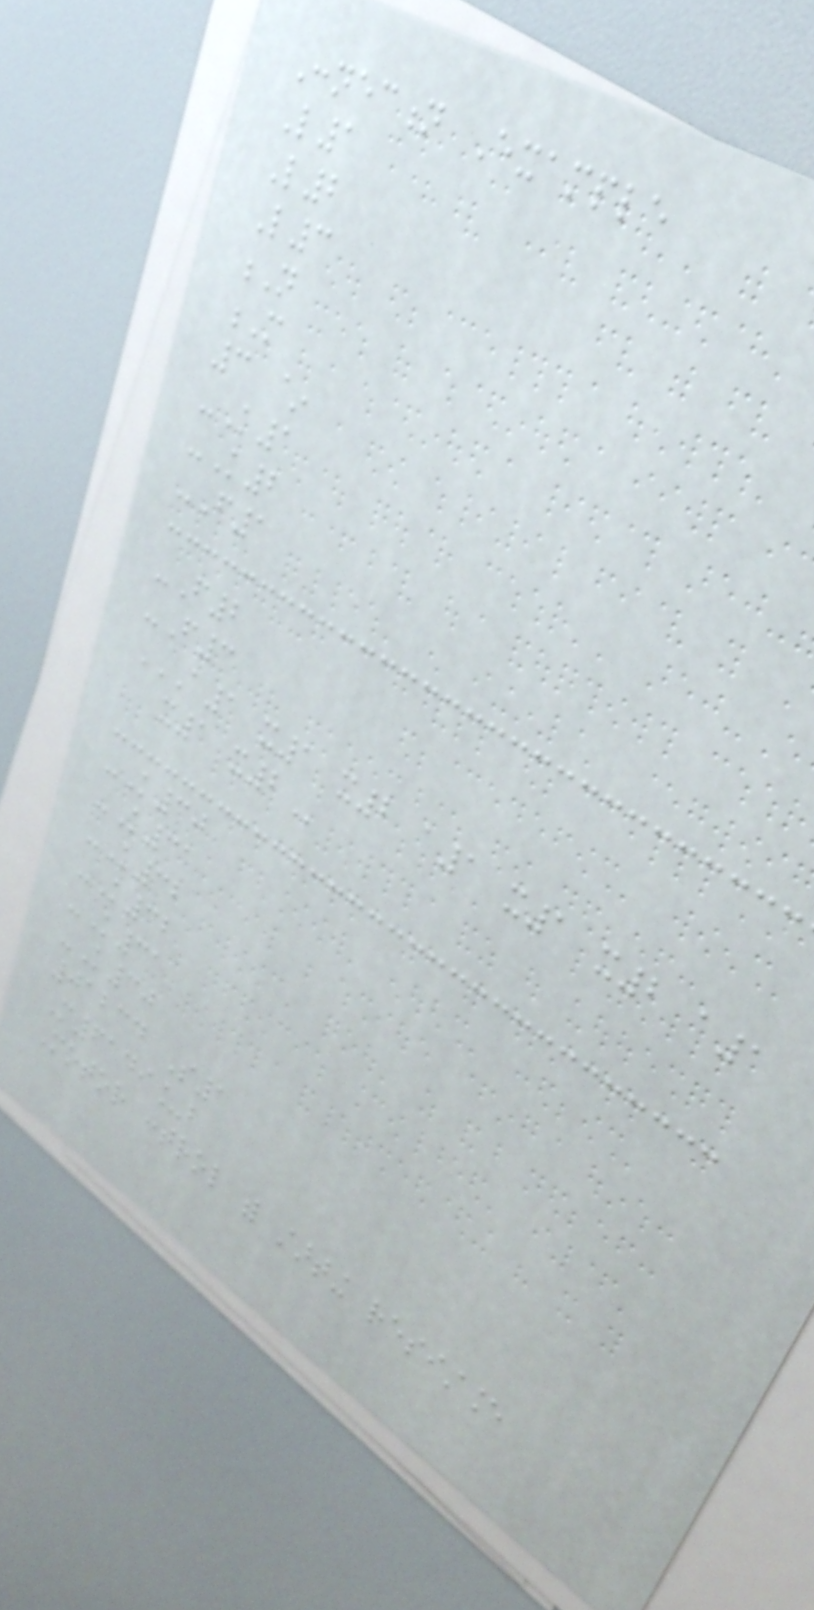Connection Example
L1
L2
L3
N
M
3 ~
-K1
-K2
-F1
-F2
-F3
A1 X1 X2 A1 X1 X2 A1
X1 X2
-K30
-K31
-K32
-K32
-K31
-K30
01234 S1
M6149_b
Motor control with starting resistance
